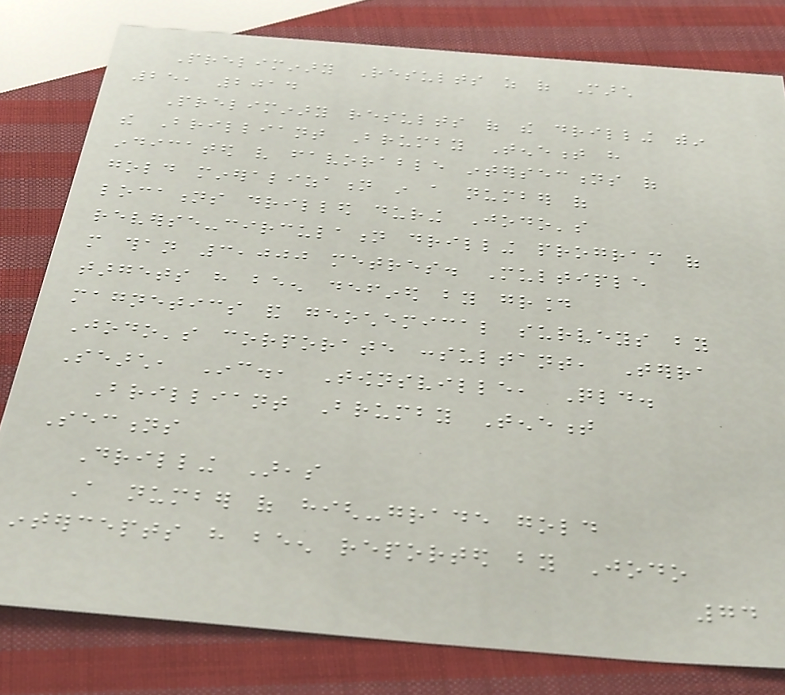Preliminary Results as of March
25, 2014
Preliminary results of the drilling within
the Brilliant Brumby Tenement have
indicated very favorable intersections of
gold mineralization in a number of
locations drilled during Jodo's
reverse-circulation drilling program of
more than 3,000 metres. Multiple
targets have been defined by ground
magnetics and geochemical surveys by
Jodo's corporate consultant, Terra
Search, Inc., Townsville, Qld.
Brilliant Brumby Tenement
Sections
Drilling Areas
A number of high-grade gold
intercepts have been reported by Jodo
74
